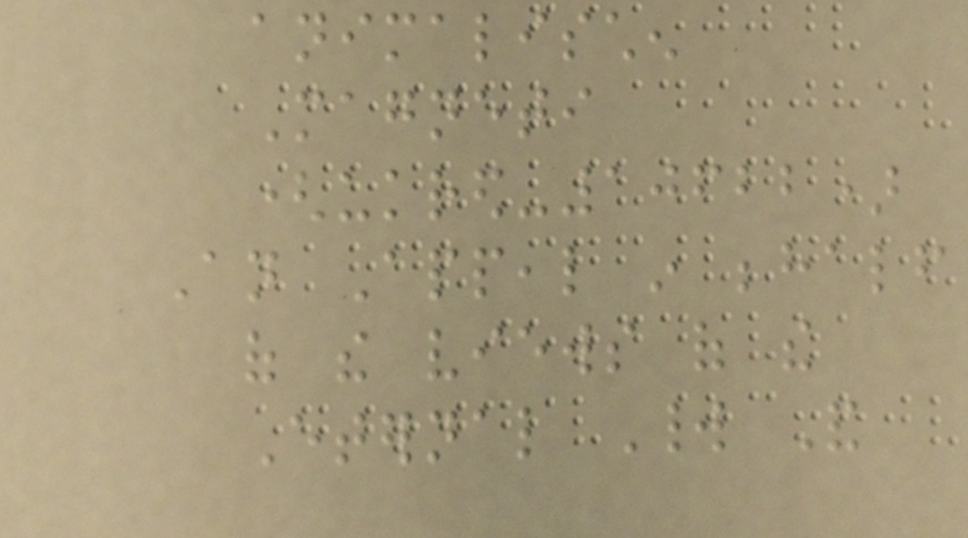animalischen
Magneti
(ukred-10622)
An Appeal in behalf
of the views of the
Eternal World And
